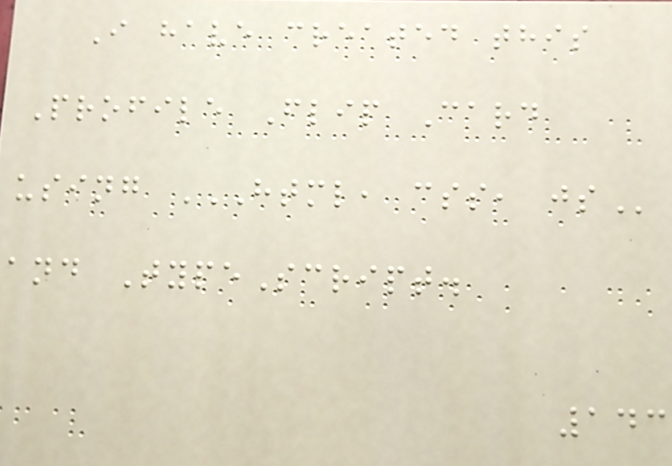I have created this
Profile Flip Card
using HTML, CSS, JS
and TypeScript.
143
